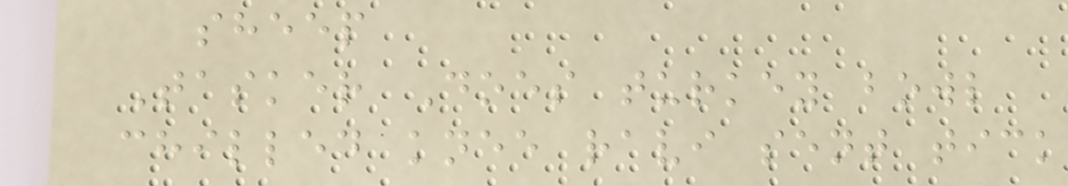sheep
Tasker Does turkey bowl
chilled knee ravi sent tick
